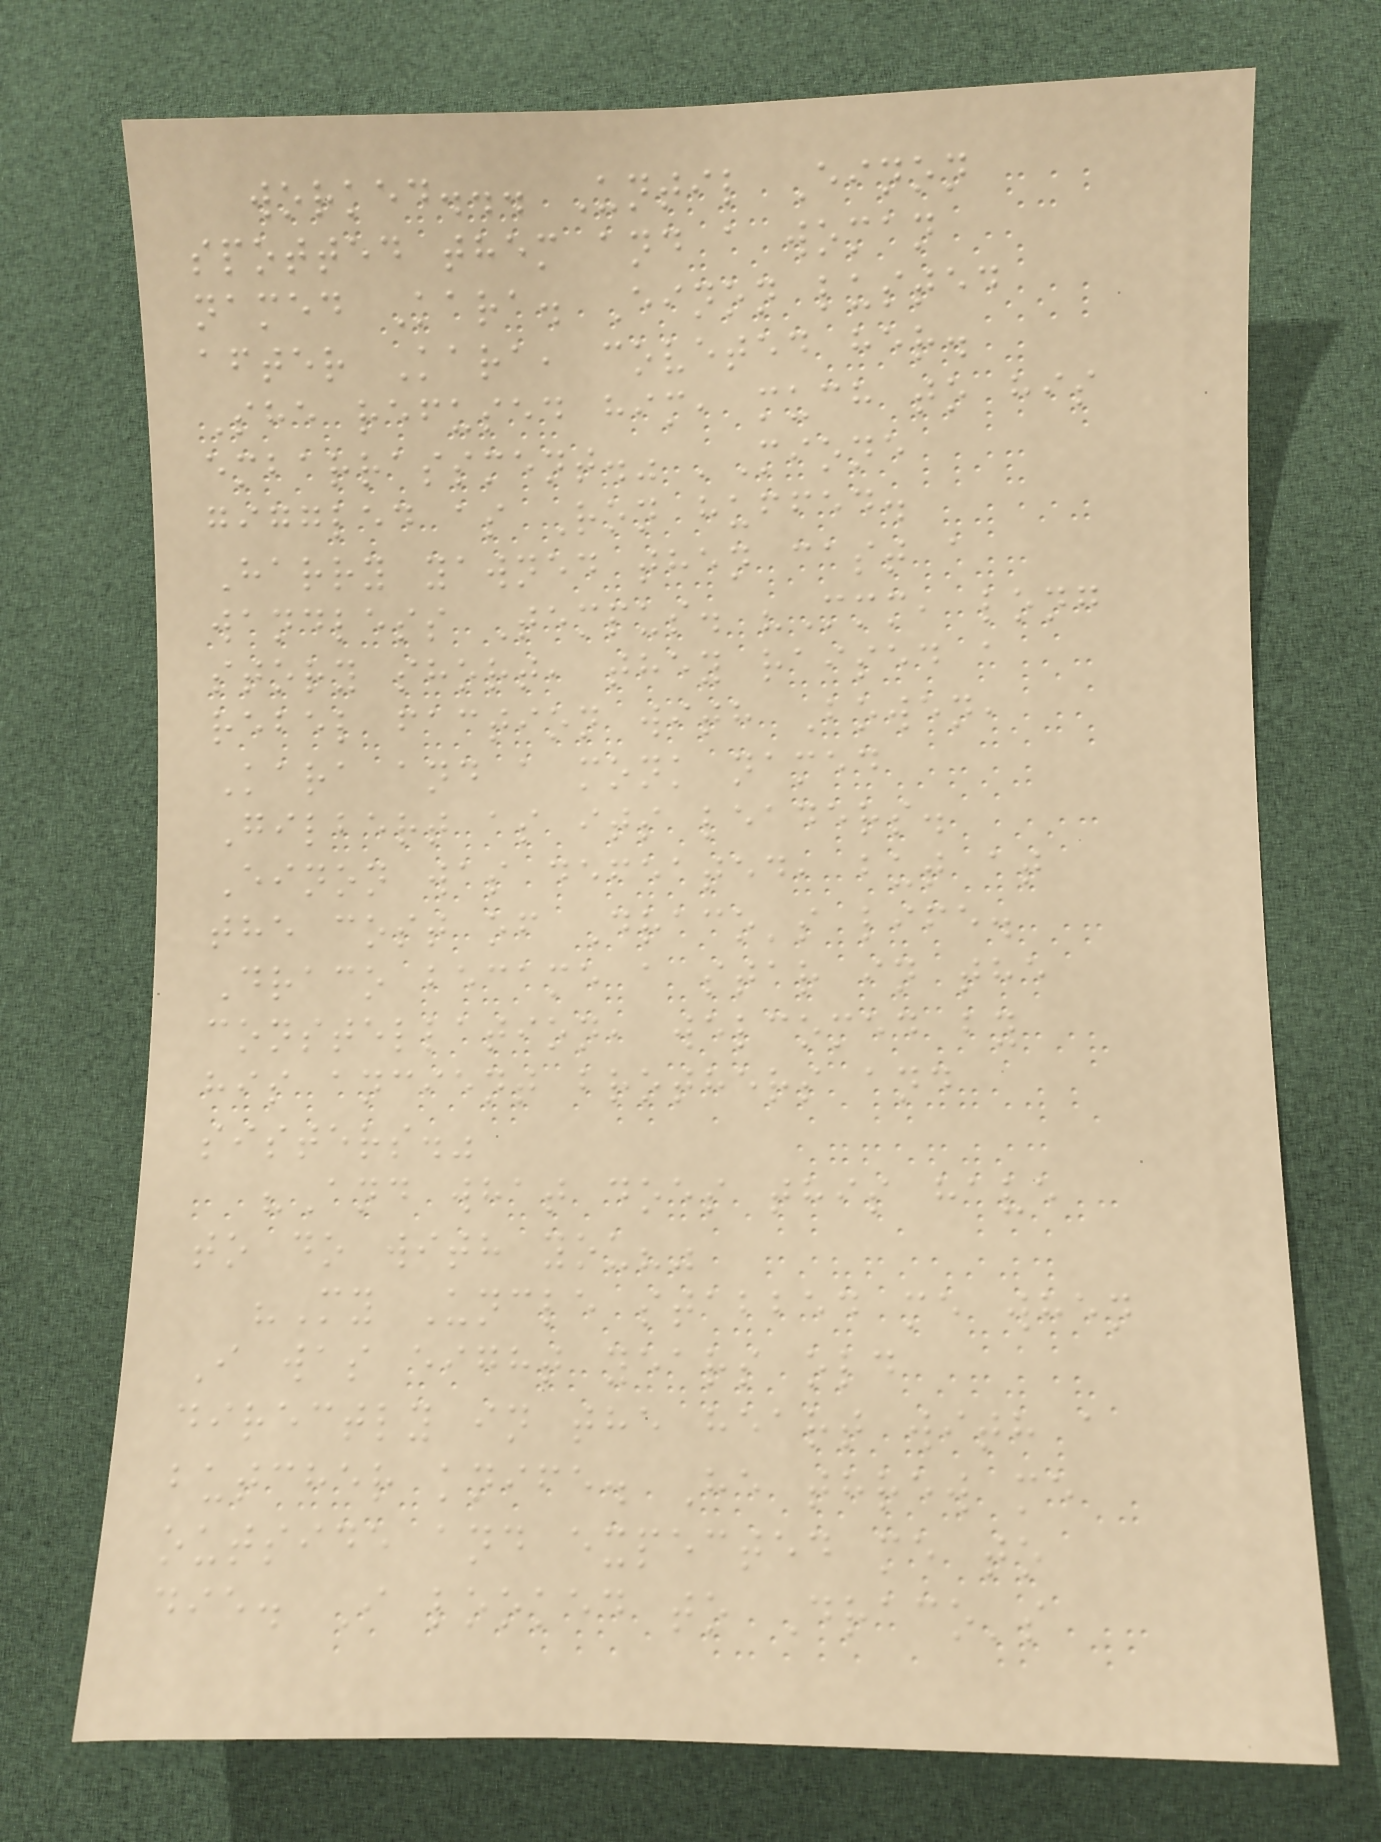worked... Until Einon
spotted them and a woman
named Kara. Einon lusted
after Kara, coveted her.
She refused him, much to his
embarrassment." 'Mione
giggled as Ron huffed.
Harry yawned then cast a
wandless Tempus. "Mmm, long
story short, they raised a
rebel faction with Bowen,
Kara and a monk named
Gilbert as its leaders.
Einon was defeated, but at
the cost of Draco's life.
Draco became a star in the
constellation, welcomed by
his ancient brothers and
sisters."
"And what does this have
to do with you?"
"My Uncle stabbed me when
I was eight years old
directly in the heart with a
butcher knife. He threw me
outside and expected me to
die. I looked to Draco's
